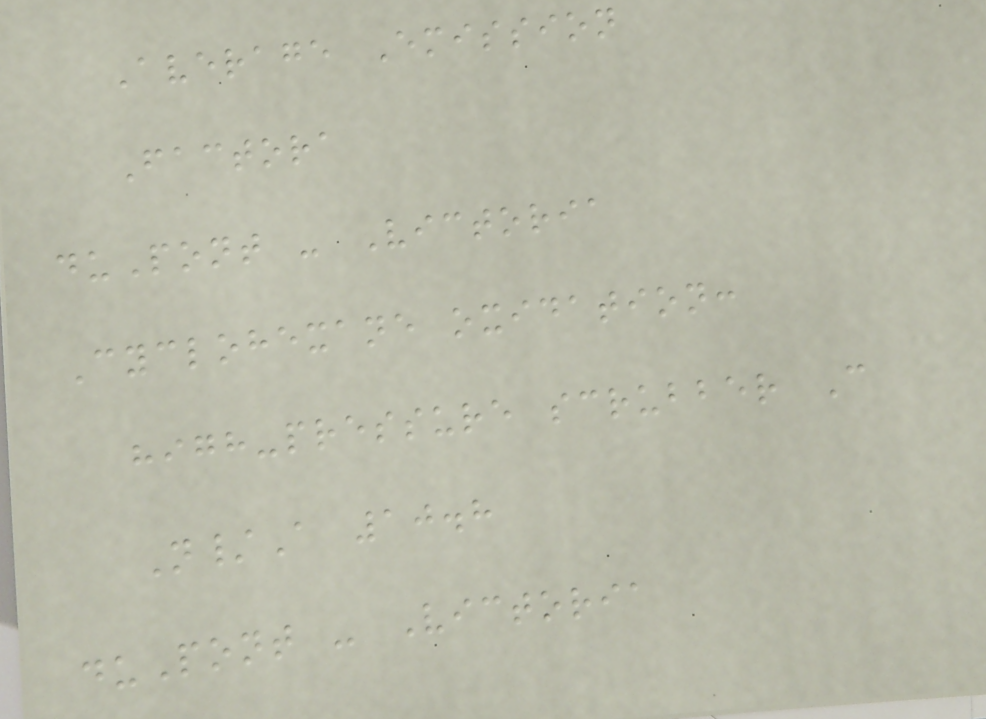Average Emission
Factora
duPont - Victoria
Cyclohexane oxidation:
high-pressure scrubber C
N/A 10.8
duPont - Victoria
